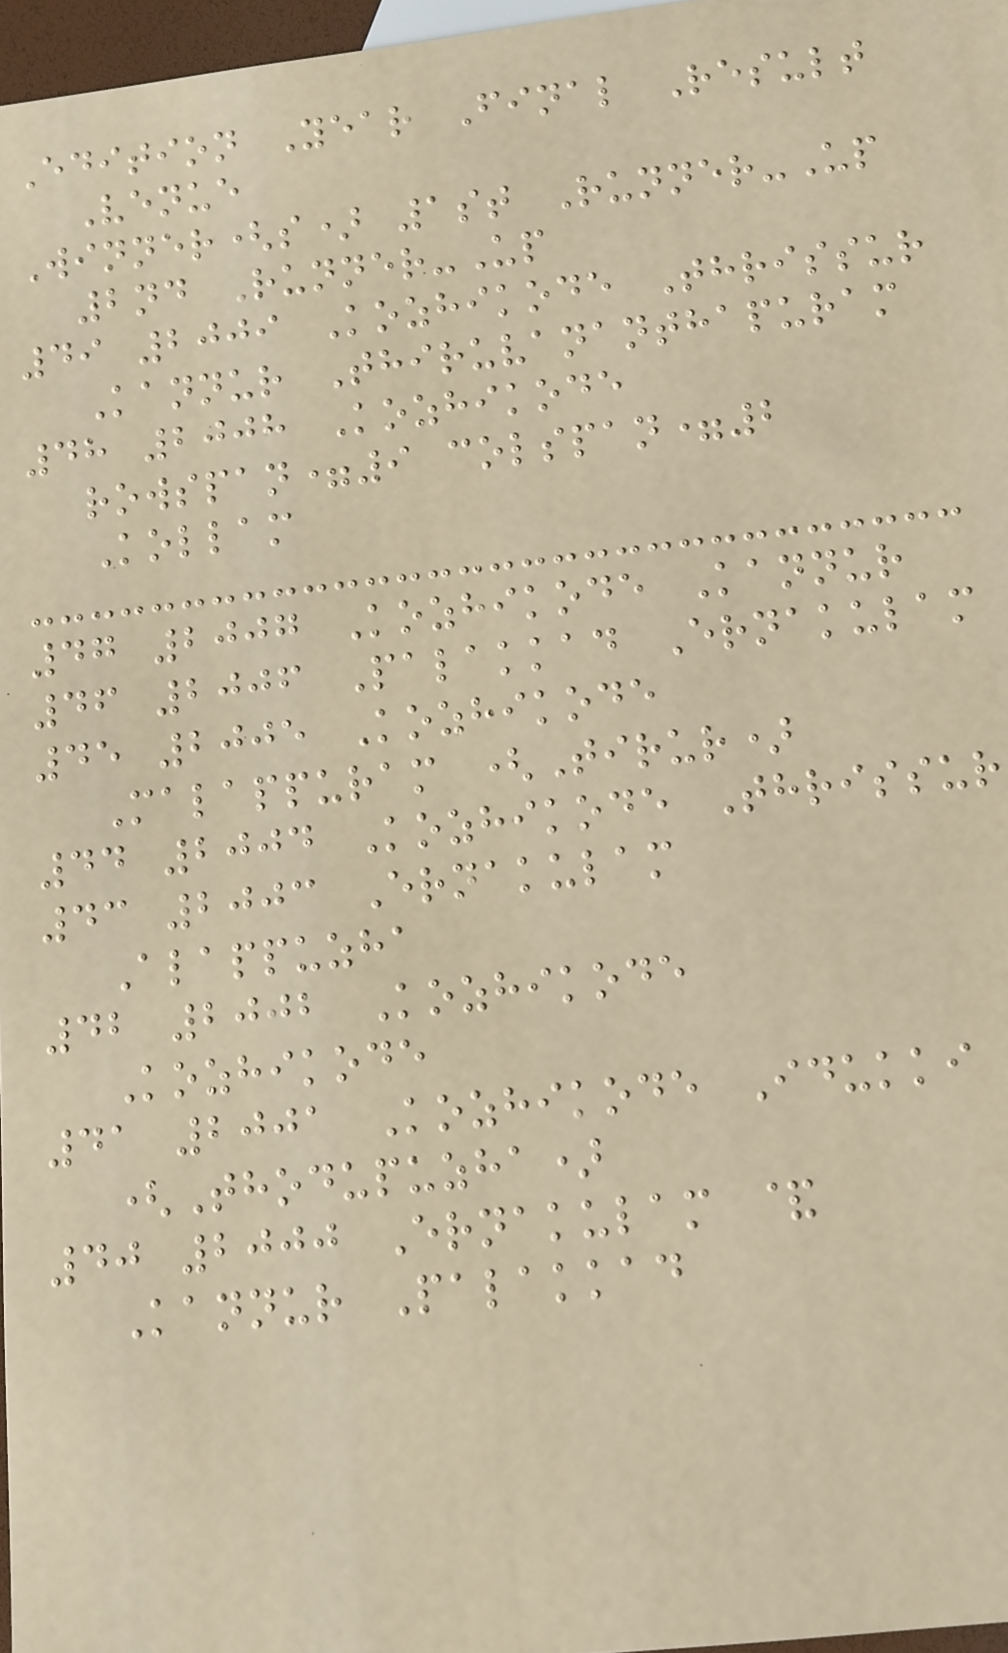Edition Year Final Result
Venue
Winner(s) 1st Runner-Up
2nd Runner-Up
49 2009 Kozhikode Thrissur
Kannur Thiruvananthapuram
48 2008 Kozhikode
rowspan=9 colspan=2
Kollam
47 2007 Kozhikode Kannur
46 2006 Palakkad Ernakulam
45 2005 Kozhikode
Malappuram (Tirur)
44 2004 Kozhikode Thrissur
43 2003 Ernakulam
Alappuzha
42 2002 Kozhikode
Kozhikode
41 2001 Kozhikode Idukki
(Thodupuzha)
40 2000 Ernakulam &
Kannur Palakkad
